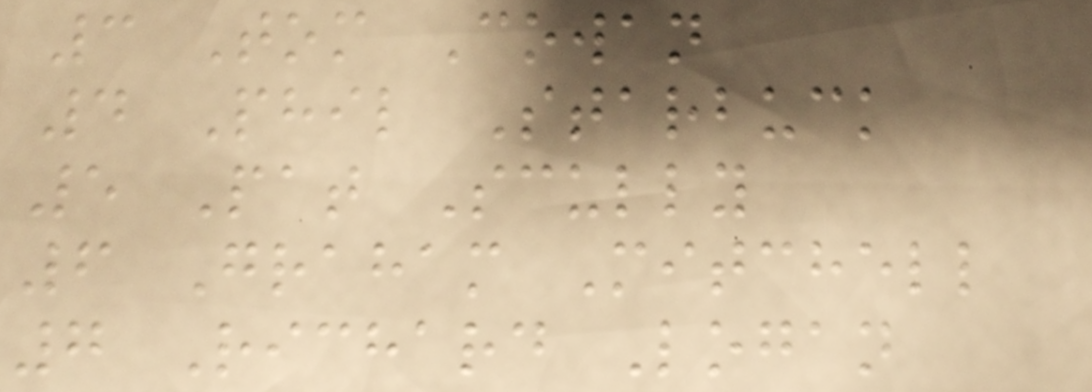3 Tom Cowan
4 Phil Starbuck
5 Pat Scully
6 Graham Mitchell
7 Richard Logan
